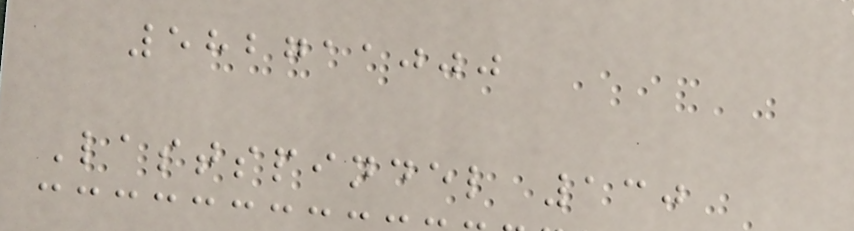582711000
Lastspindel 130
